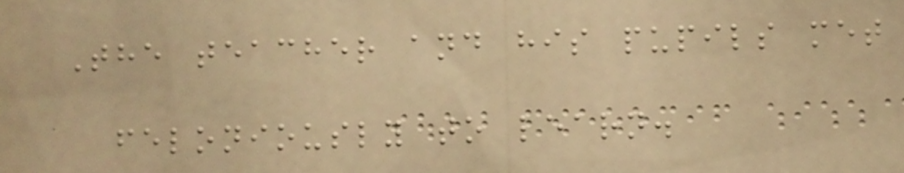The teacher and his pupils met
feloniously to learn.
